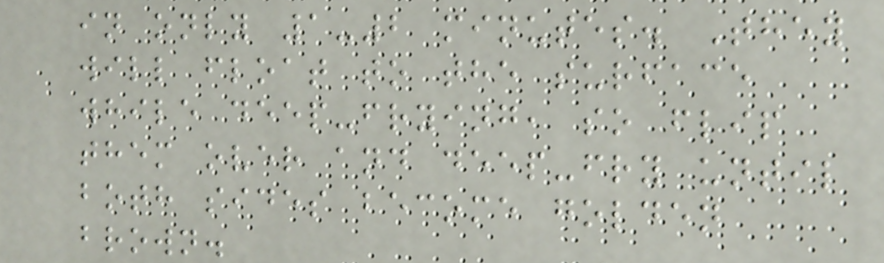in only 1-2 minutes. They
will float to the surface
while deep-frying, so flip
them over and deep-fry until
both sides become golden
brown.
